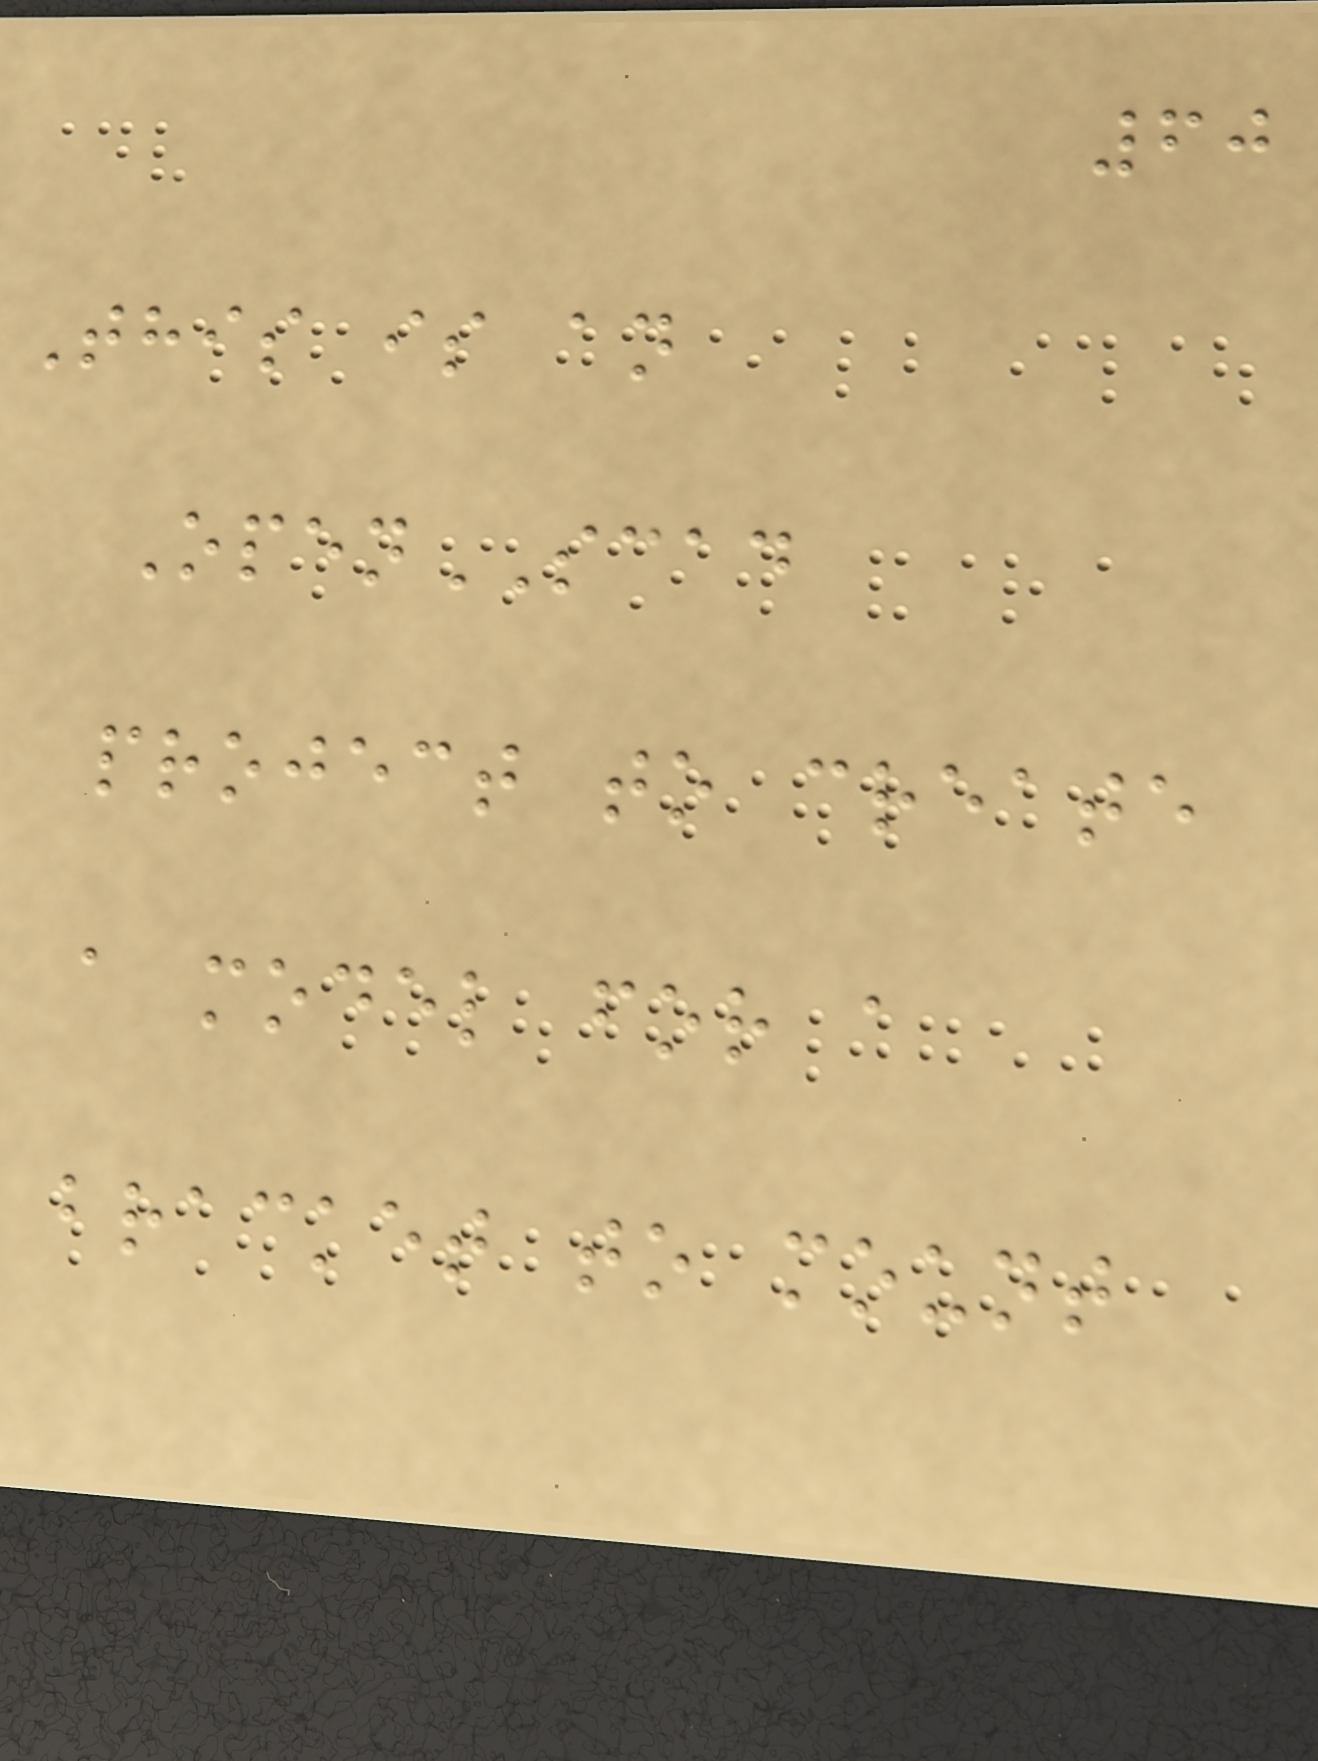60
This is an
OpenSCAD
project to create
a model for a
bracket to mount
